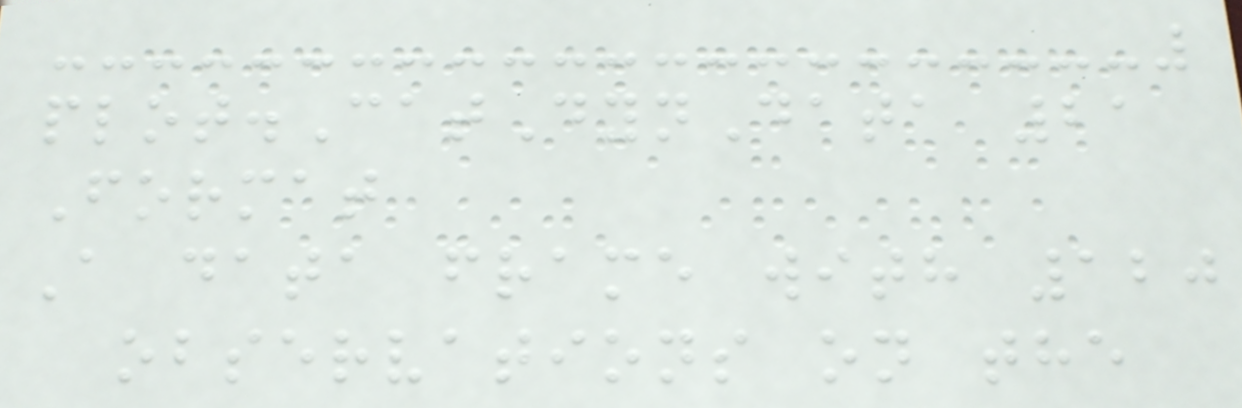plot.CatDynData 21
Format
A data frame with 120
observations on the
